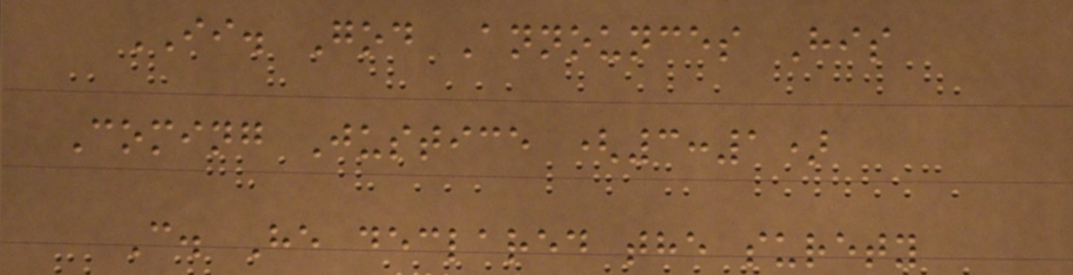II. God Announces His
Coming Justice (3:1)
C. He declared the surety
